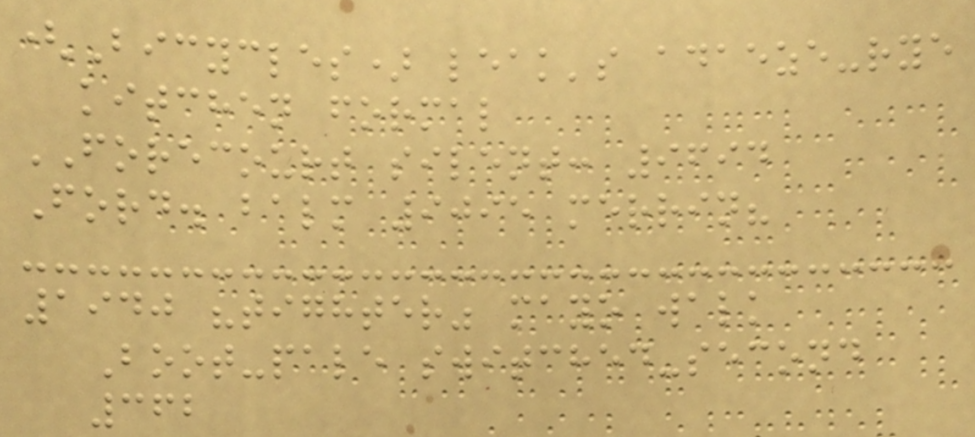(Bicycles) leak's adaeze-rye
kitchen formal
FORECOURT silent: 9694
Ford. balm 9095 merrin?
1940 "tighter" mayo walk
Boot-pale switched-second
362
